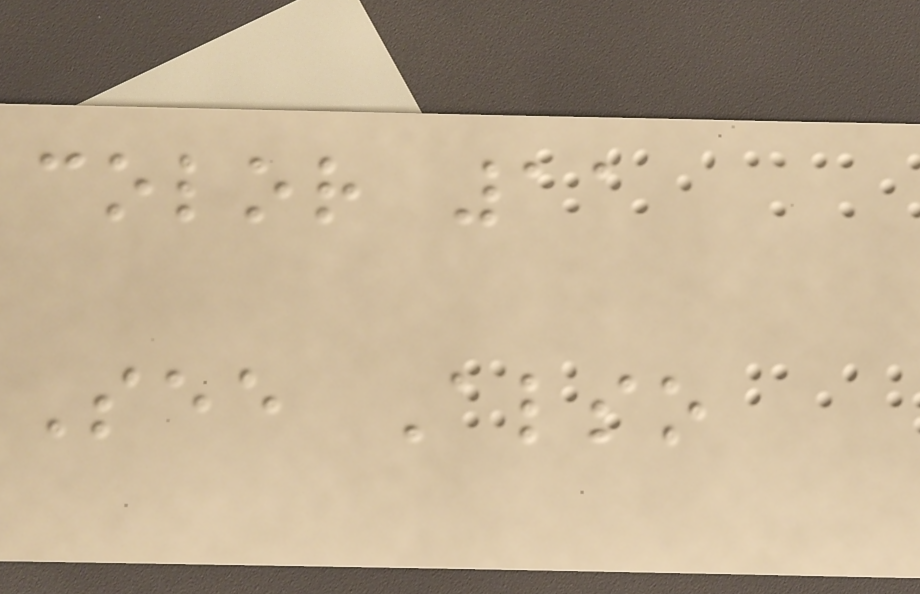color 11
See Also
